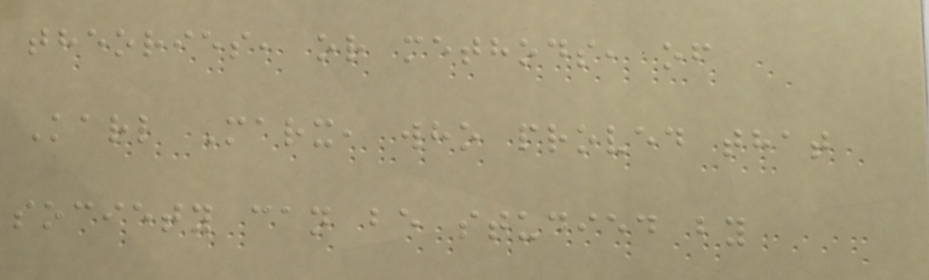theories, or methods, of
Karl Marx, who proved that
society can be studied by
